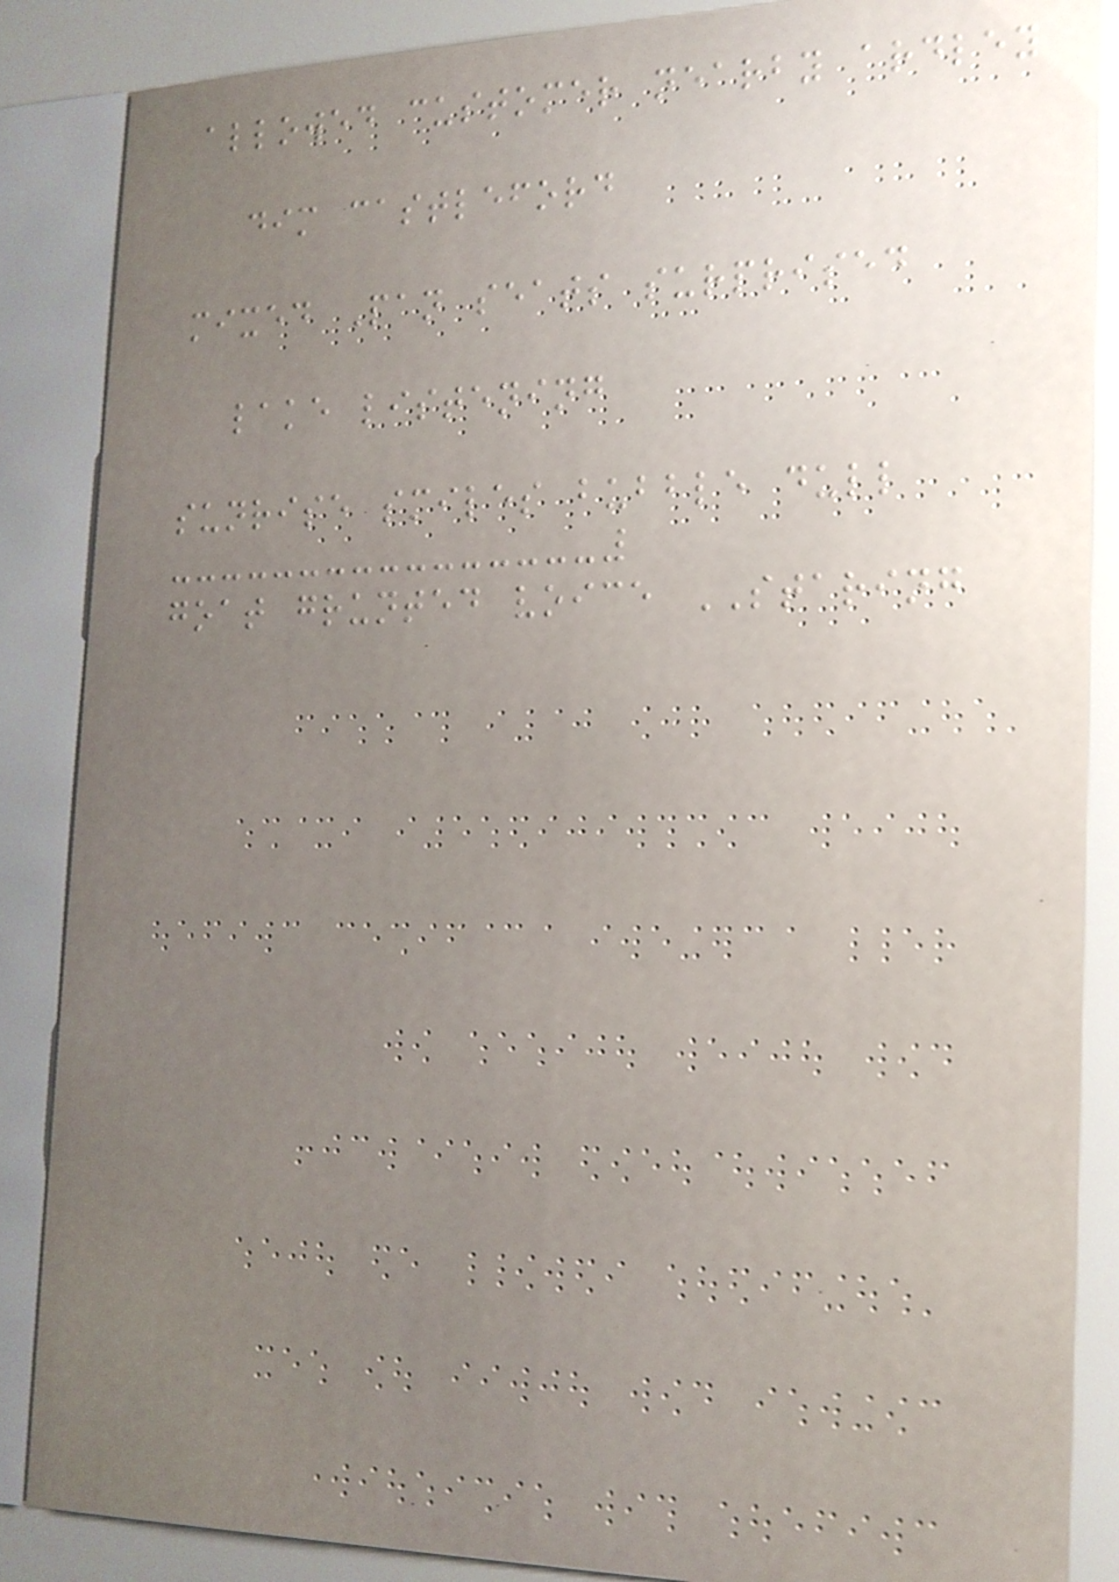allowed customer nearby ardley
dim castleford
mixed Pan seats surprised
lake listening
sunrise smiles bubble dull
goat grunted voice STARING
